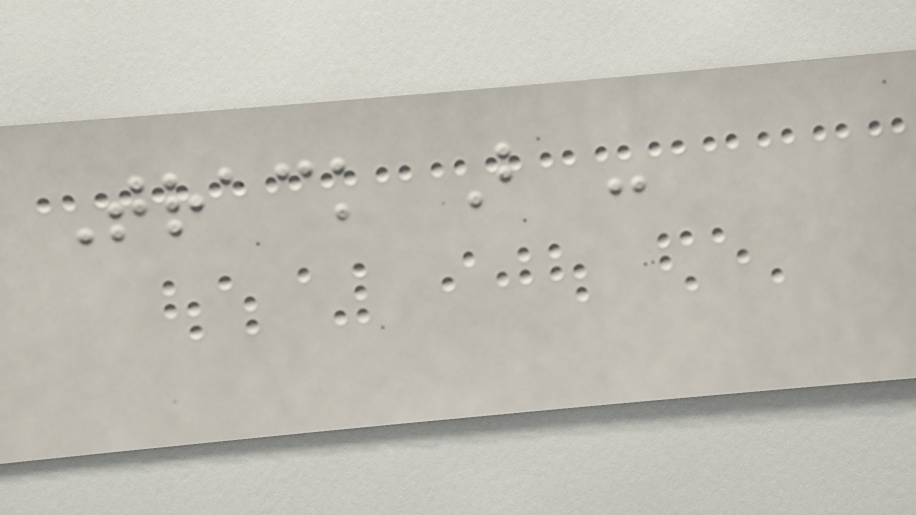Track B -
